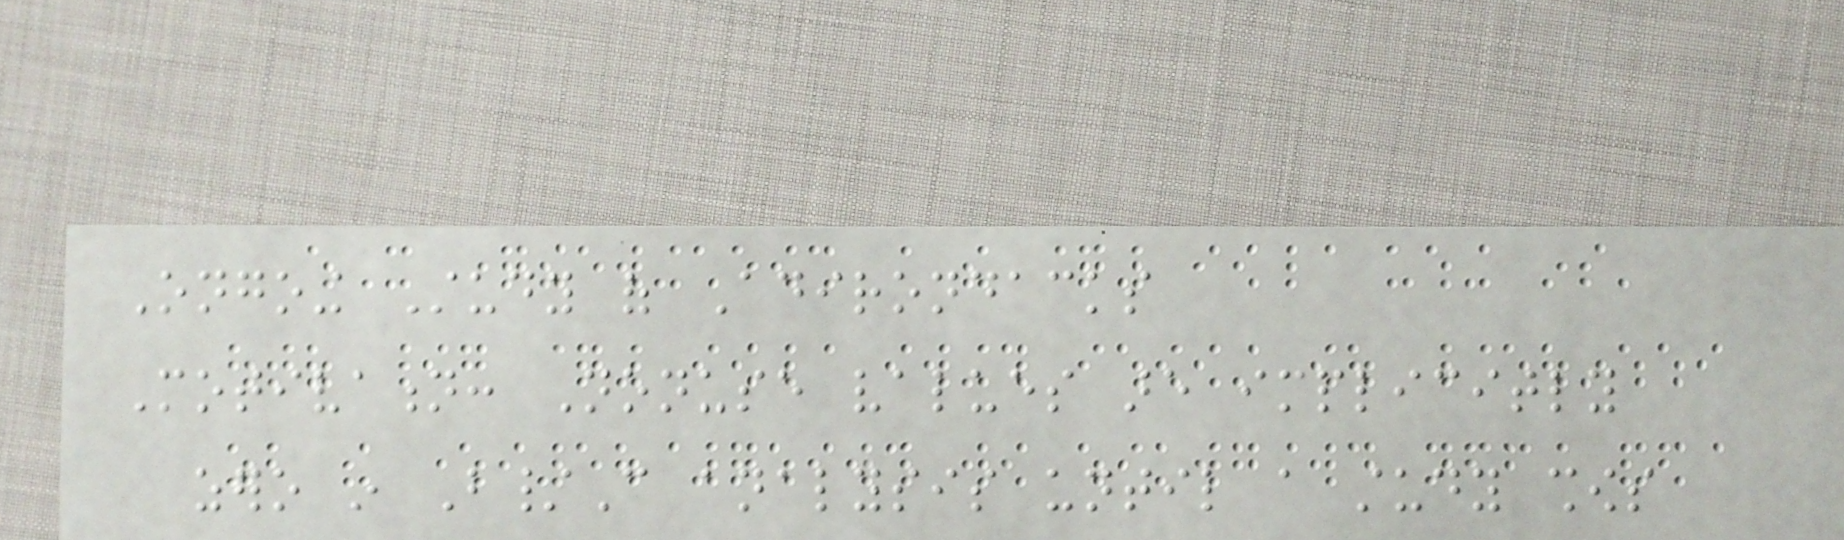Ongoing Study of Adirondacks
Motivation: Nonuse values are implicitly
zero in B/C analysis until a study shows
